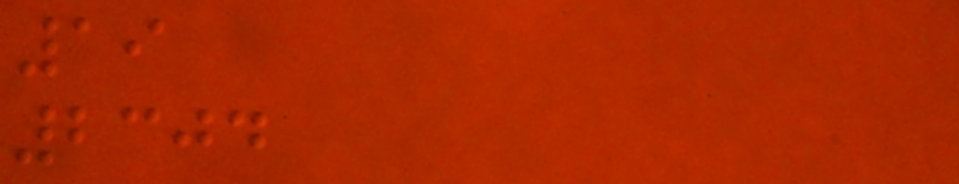19
2304
